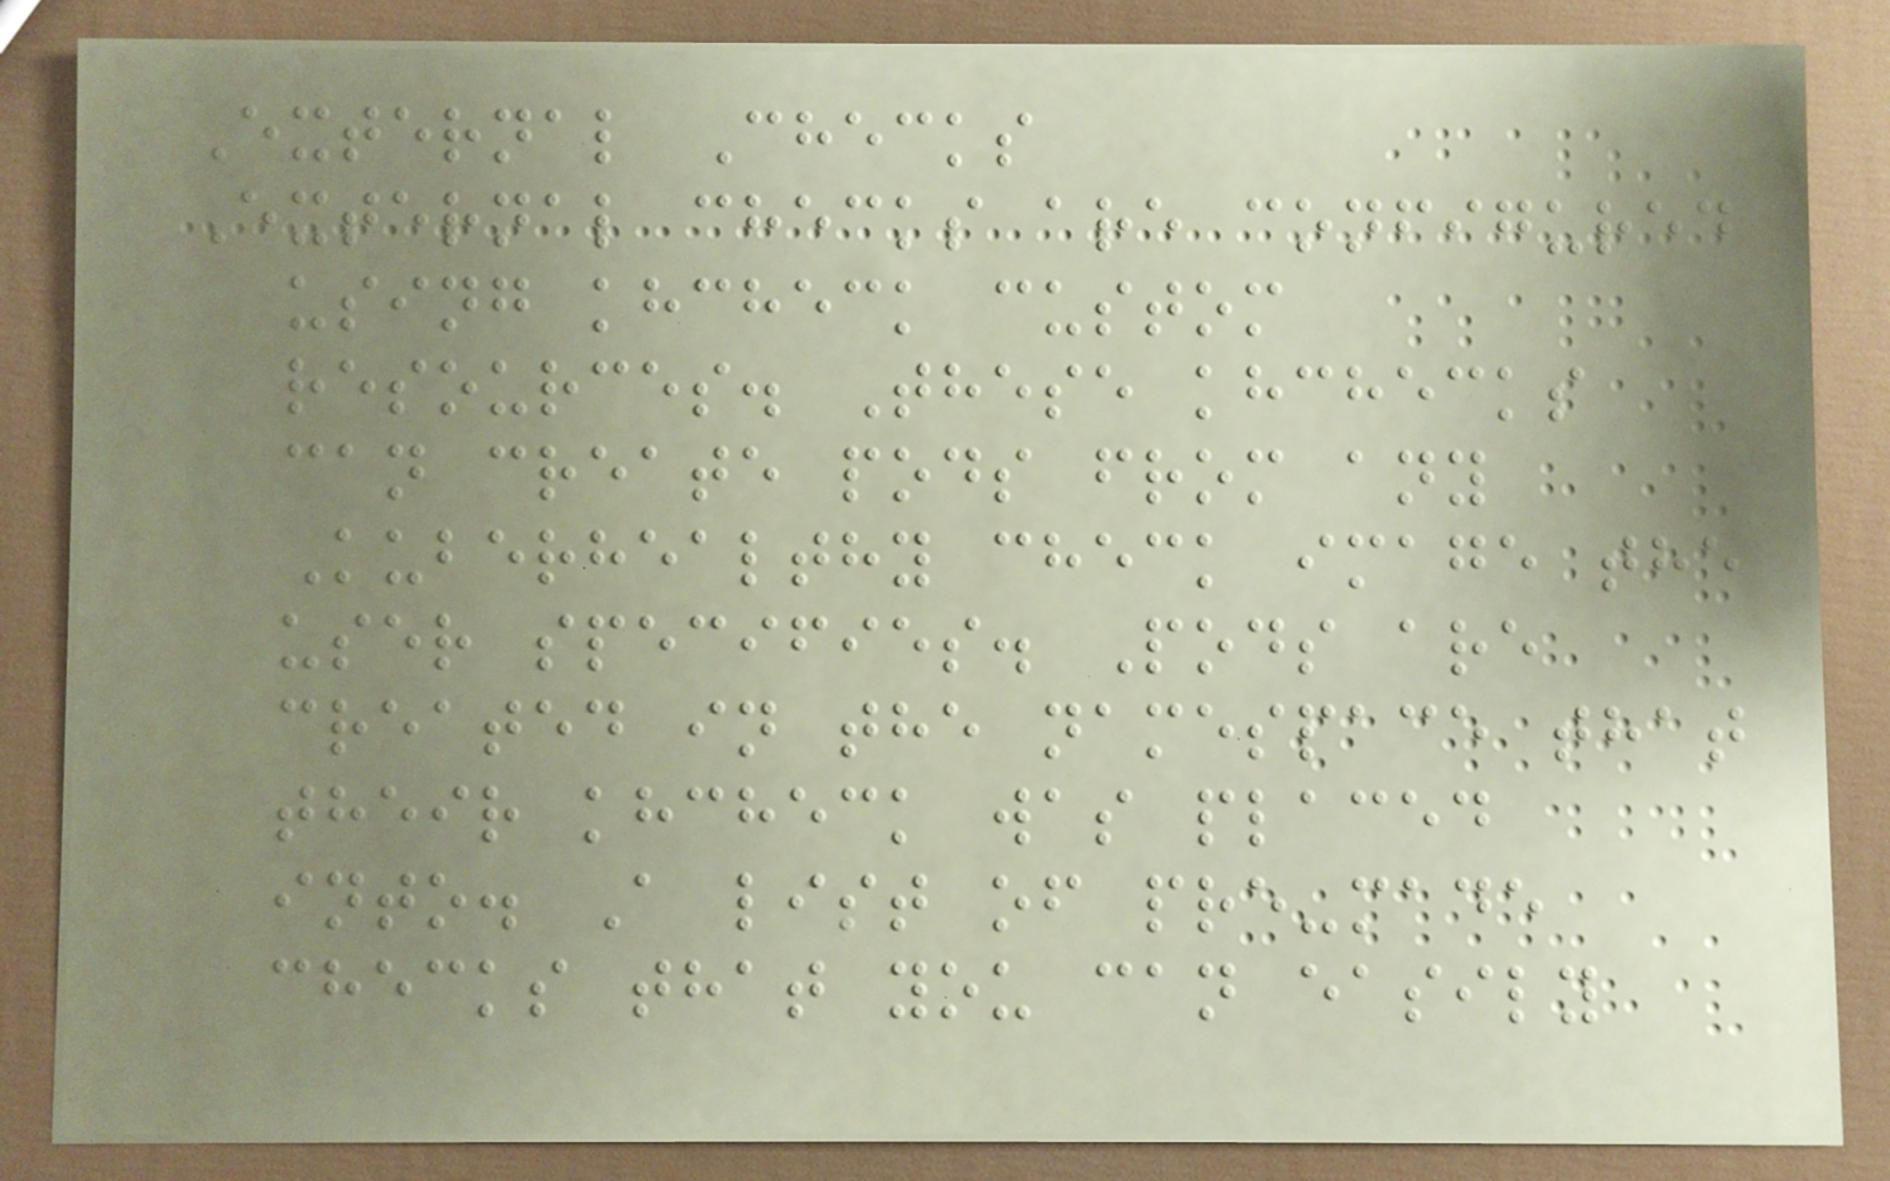External Checks
External checks are configured
using khcheck custom
resources. These khchecks
can create pods from any
Kuberhealthy check image the
user specifies. Pods are
created in the namespace that
their khcheck was placed
into. A list of pre-made
checks that you can easily
